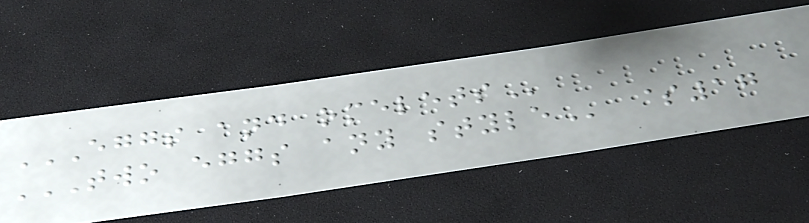EGGS AND OMELETS
TWO EGGS ANY STYLE $17
